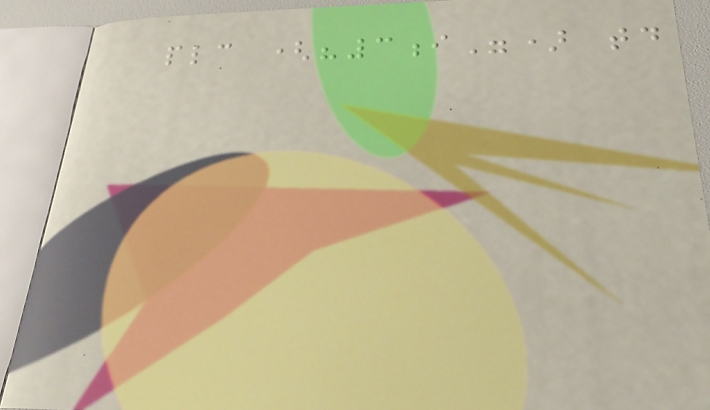plc ("3i") today
